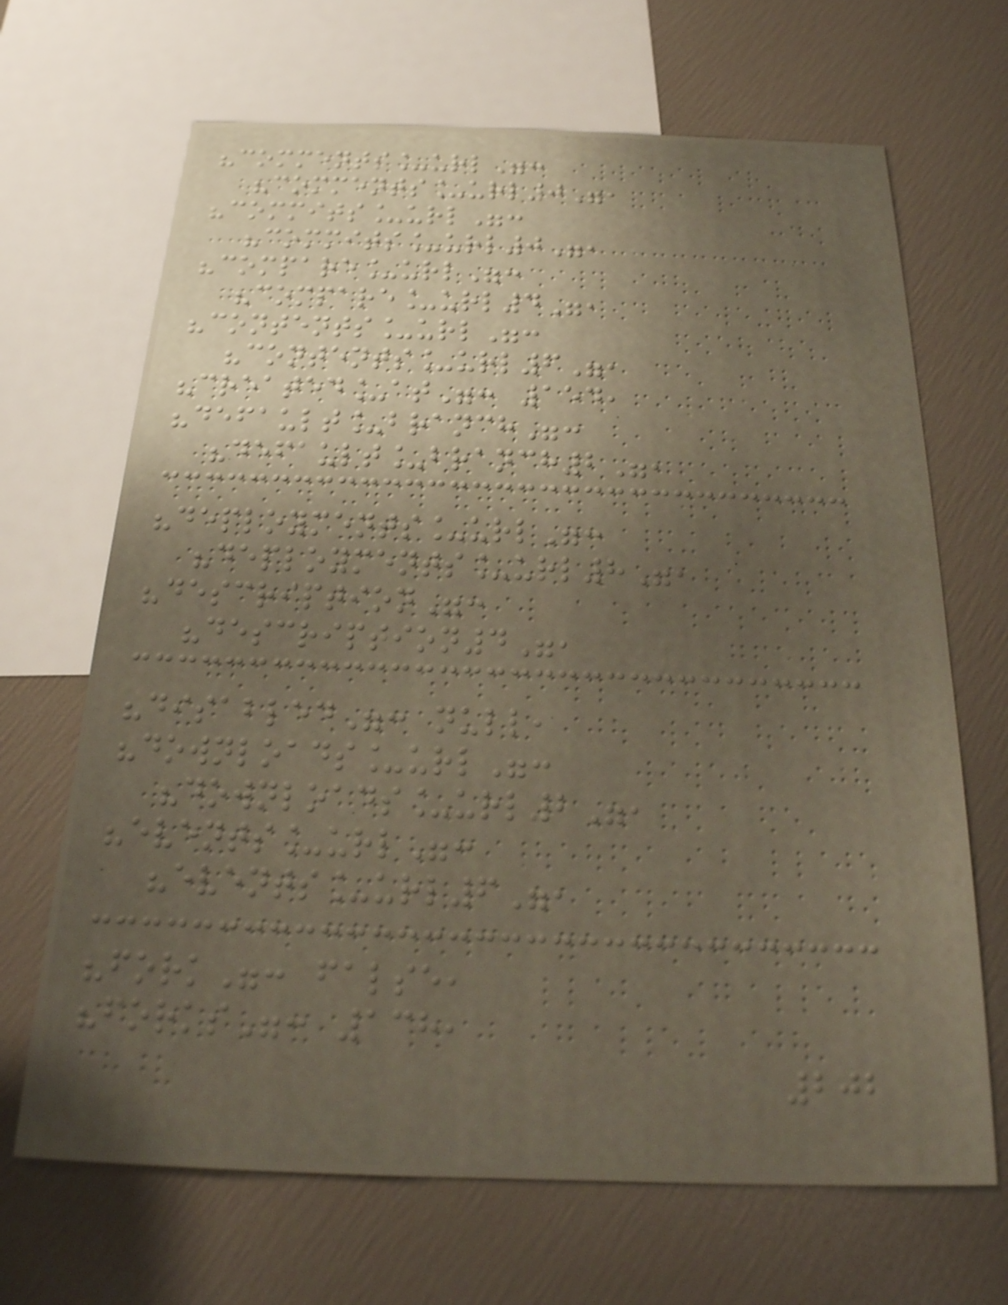"comments_url":
"comments_url0",
"commits_url":
"commits_url0",
"compare_url":
"compare_url4",
"contents_url":
"contents_url6",
"created_at": 154,
"default_branch":
"default_branch2",
"deployments_url":
"deployments_url8",
"description":
"description4",
"disabled": null,
"downloads_url":
"downloads_url2",
"events_url":
"events_url6",
"fork": false,
"forks": 138,
202
